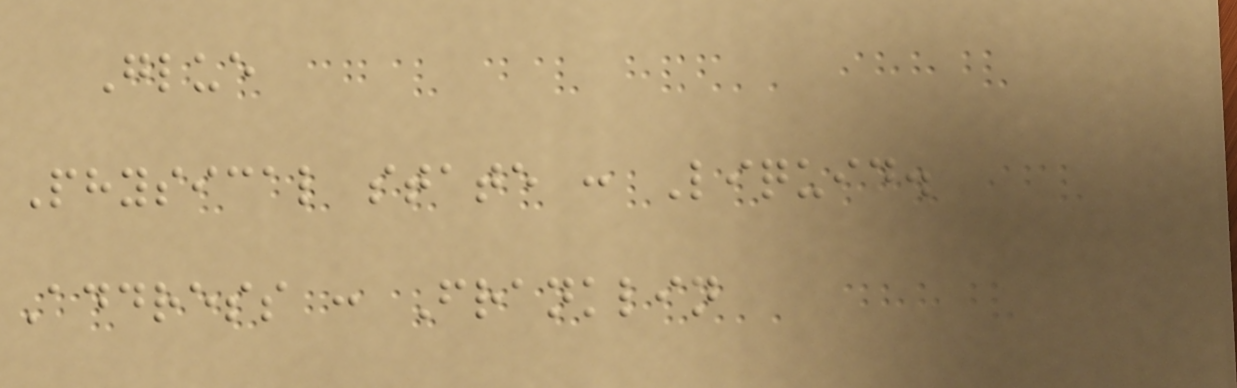Glue
Physical state : Liquid.
Address : Franklin
